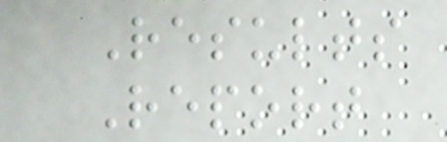Results
Report
